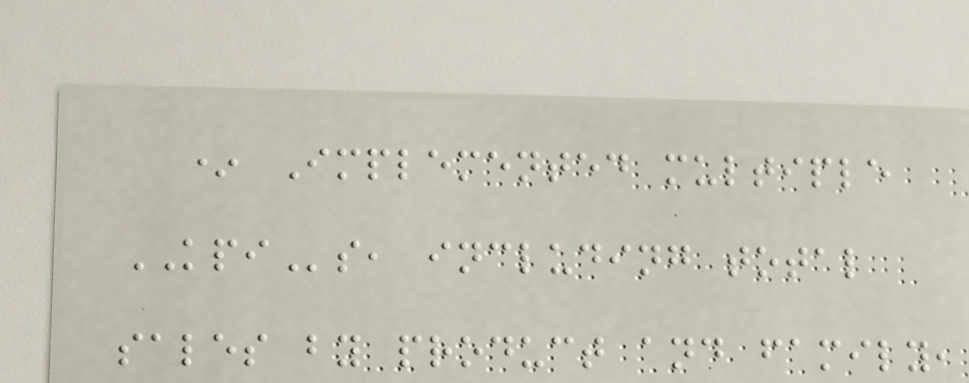* Implemented multiple
KPIs, including total
sales by product and family,
